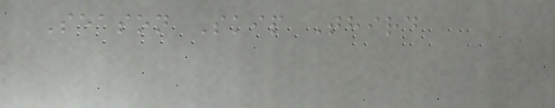Season Skip Third
